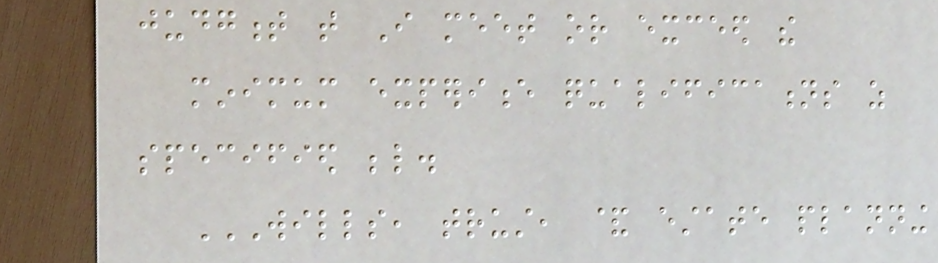judgment that I meet or exceed the
minimum experience qualifications as
specified below.
WILLS, TRUST, & ESTATE PLANNING
